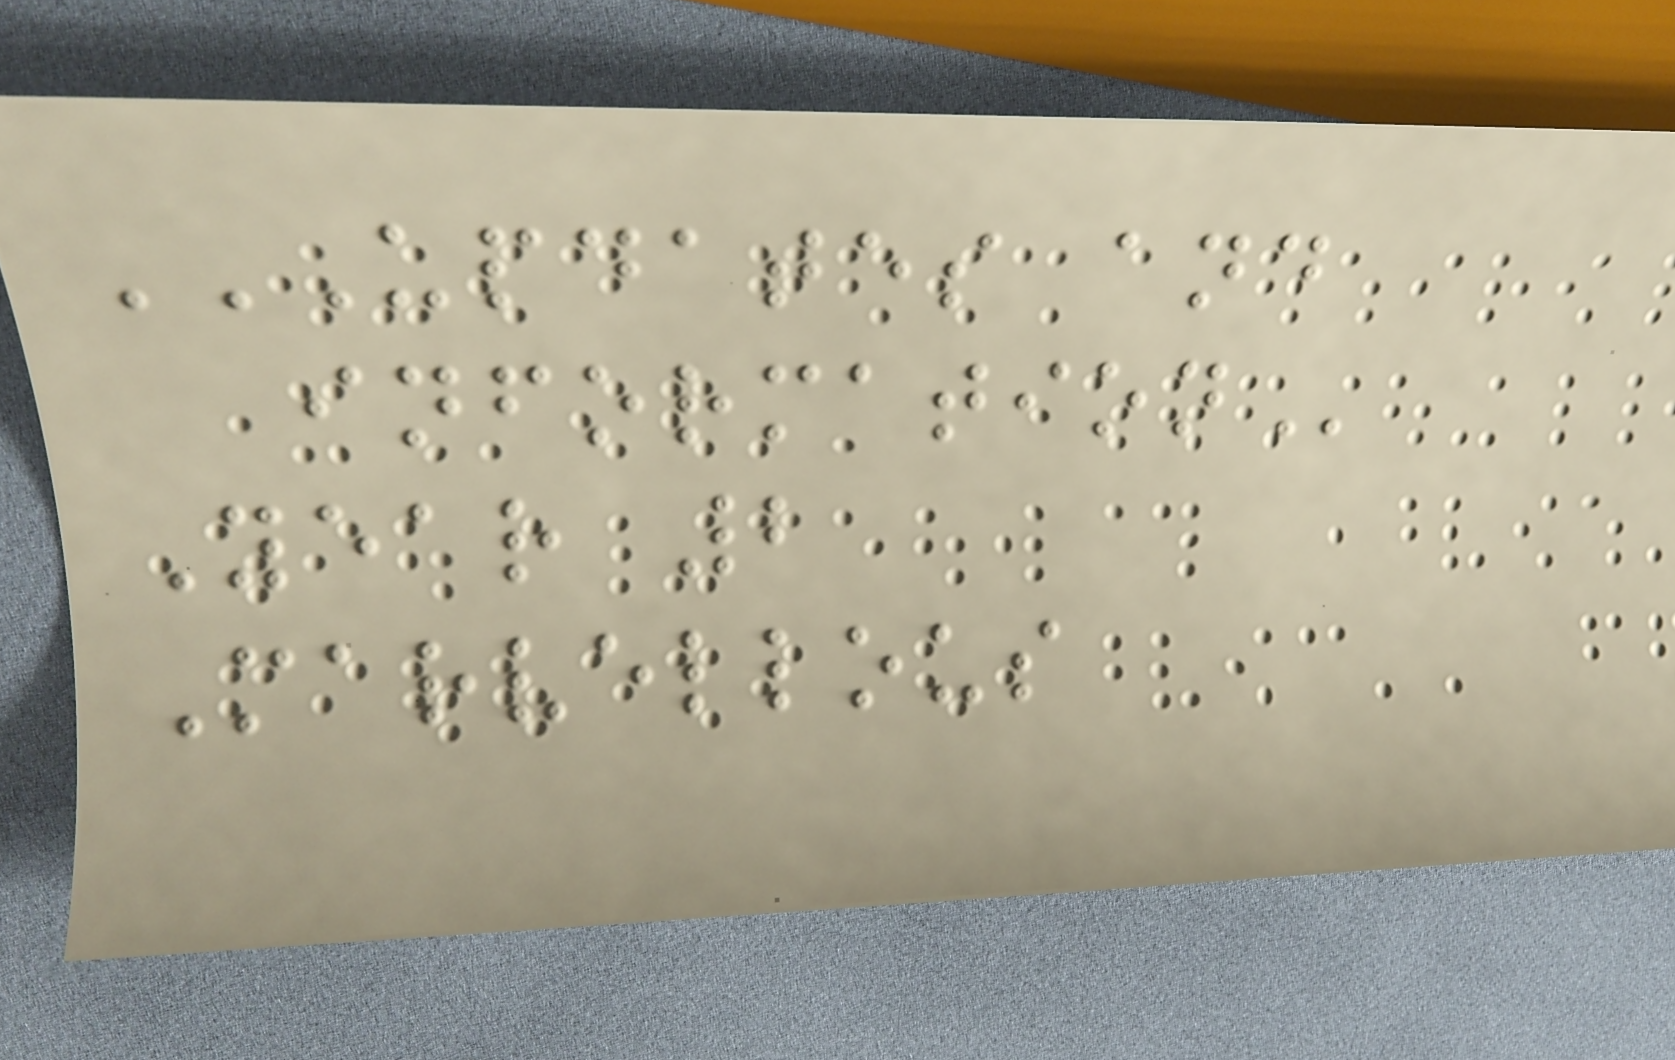UPDATES AND
INFORMATION
Year 2
Marvellous
